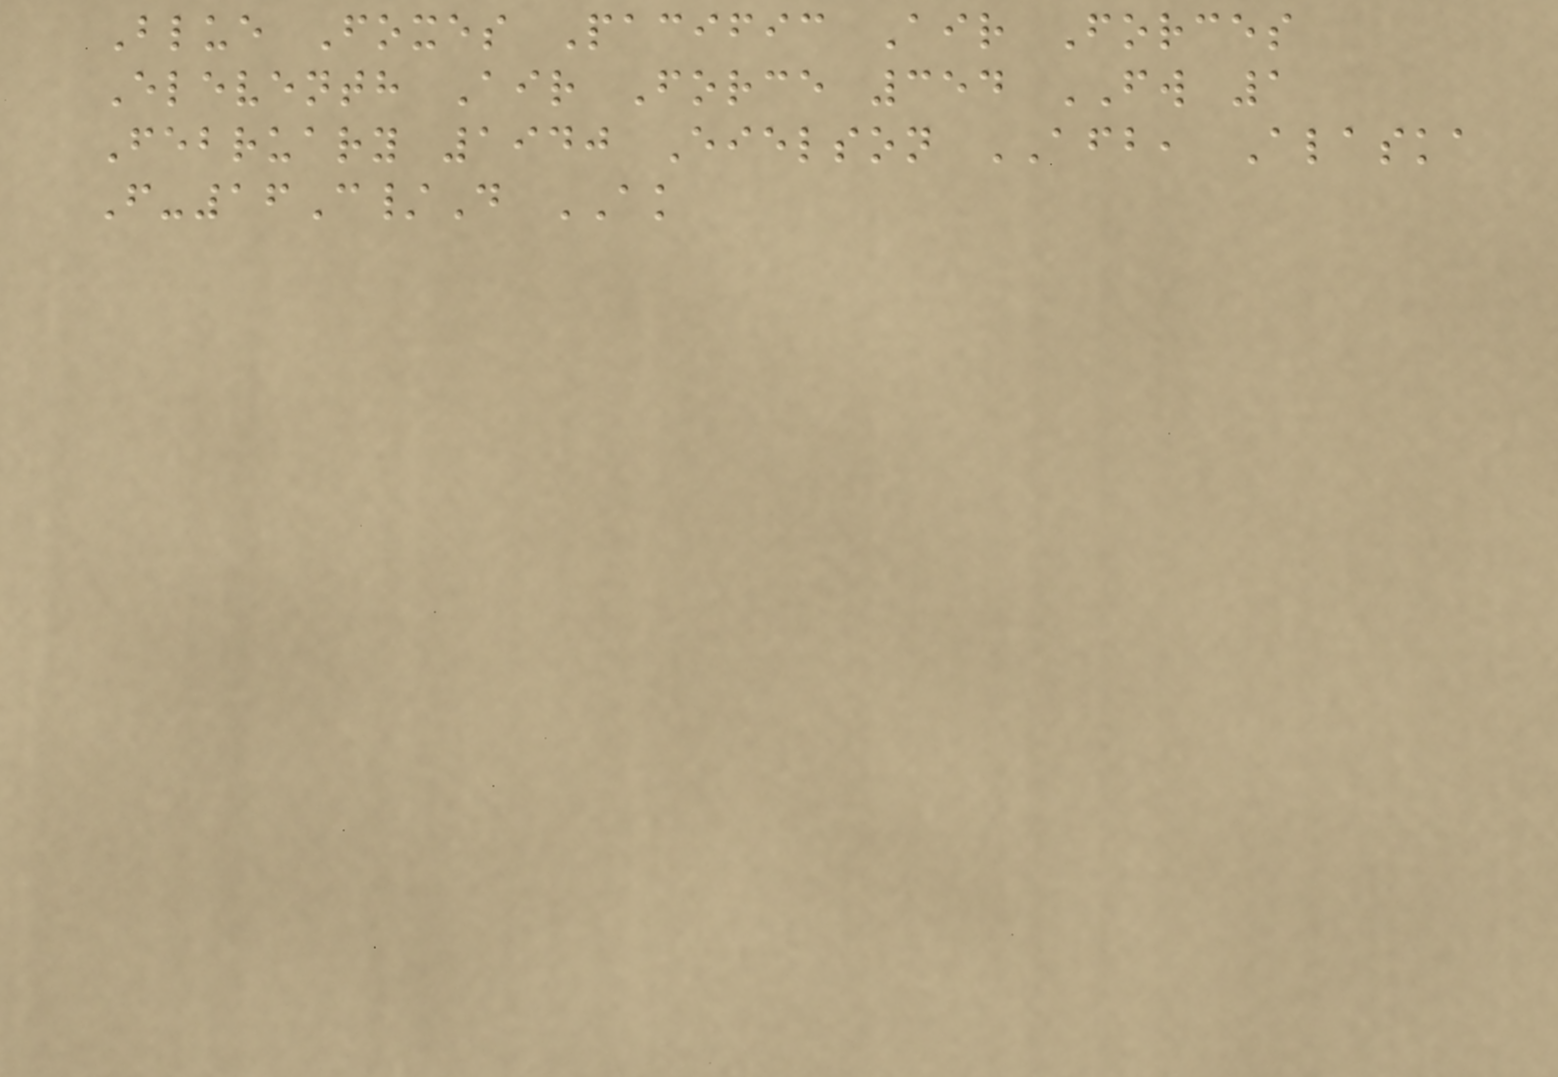Blue Foxes Pacific Air Forces
Eleventh Air Force 354 FW 1
February 1940 Eielson AFB, Alaska
F-16C/D AK
